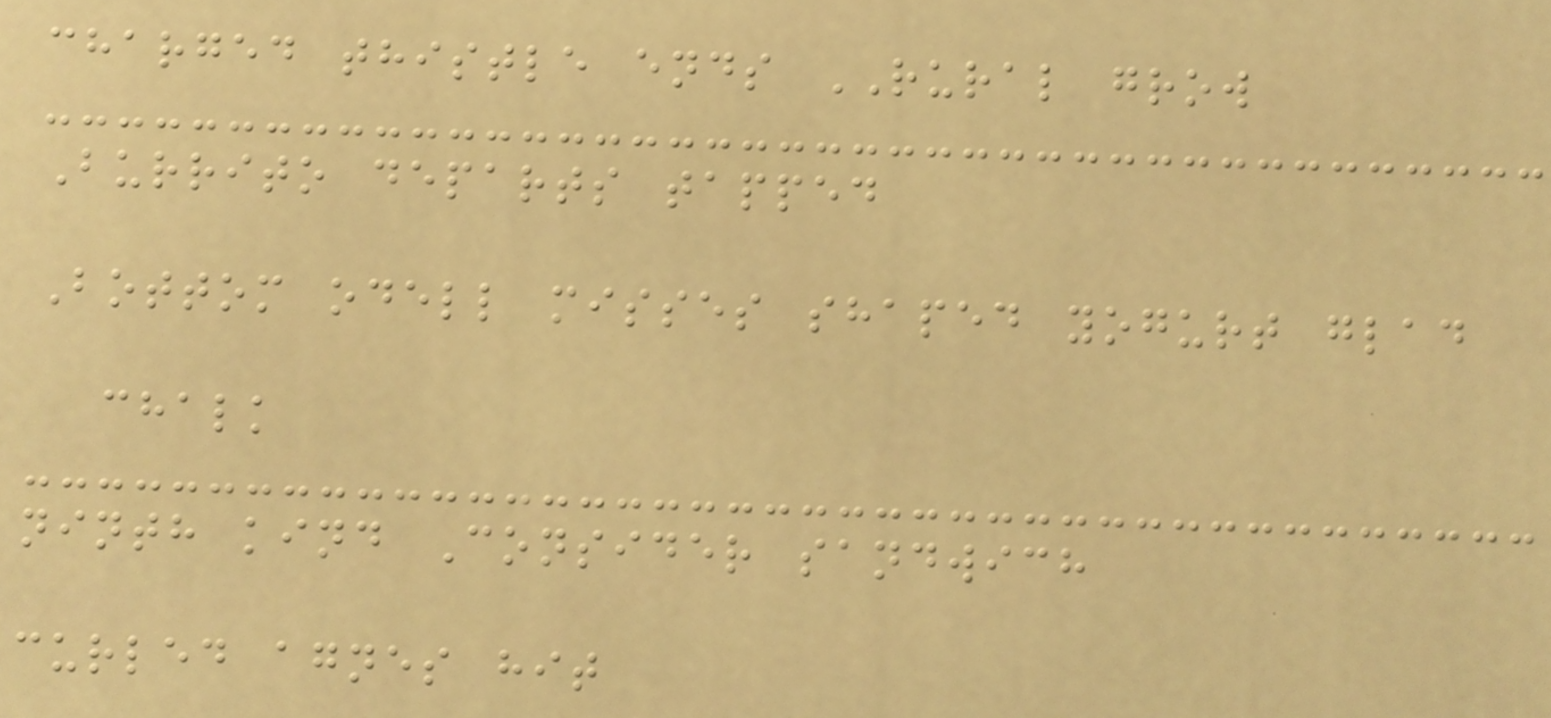charged thistle ends RURAL grow
Burrito departs tapped
Bottom odell misses shaped yogurt glad
chalk
ninth kind Consider sandwich
curled agnes hit
